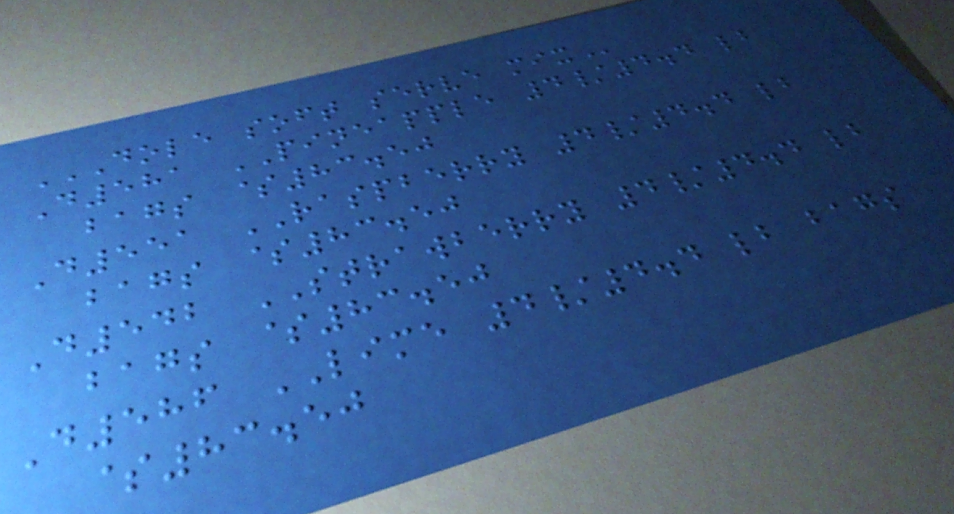DOLE SOFT SERVE MIX
D581 PINEAPPLE 4/4.4 lb
bags $83.50
D551 RASPBERRY 4/4.4 lb
bags $83.50
D542 STRAWBERRY 4/4.4 lb
bags $83.50
D586 LIME 4/4.4 lb bags
$83.50
